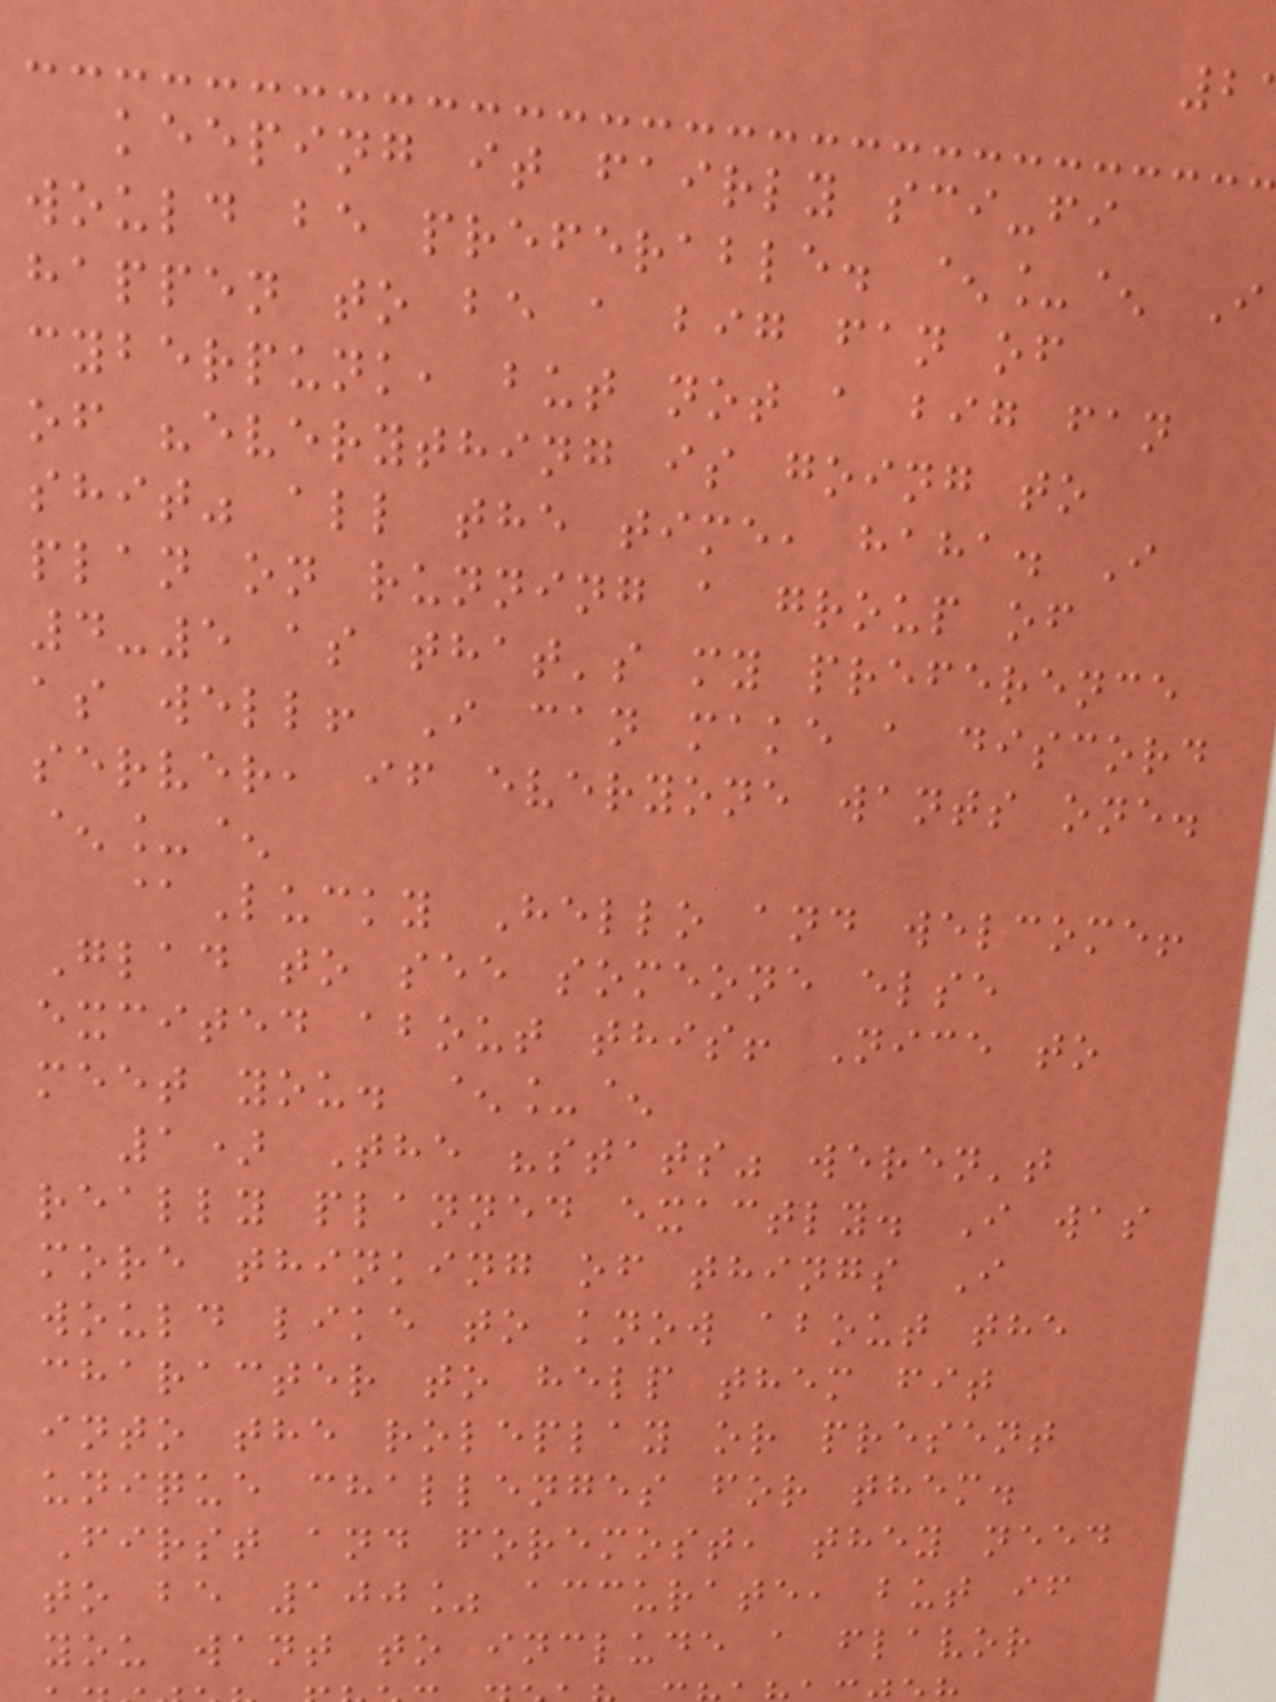keeping it fairly sci-fi
would be preferable. ^_^ I
happen to be a big fan of
cyberpunk, but not a big fan
of "everything is going to
shit" all the time, haha. I
plan on running a group of
4-5 as that's my preference
as well! I can make a discord
server, if everyone wants one.
^_^
@Lucky Hello and welcome!
Glad to see someone else
excited about this! Nice to
meet you. ^_^
1) The "stats" weren't
really planned exactly. I was
more thinking of things I
would like to know about the
character to help them fit
into the roleplay or present
unique challenges for them.
First and foremost, they need
to be 100% accurate, but if
you want to include a flavor
